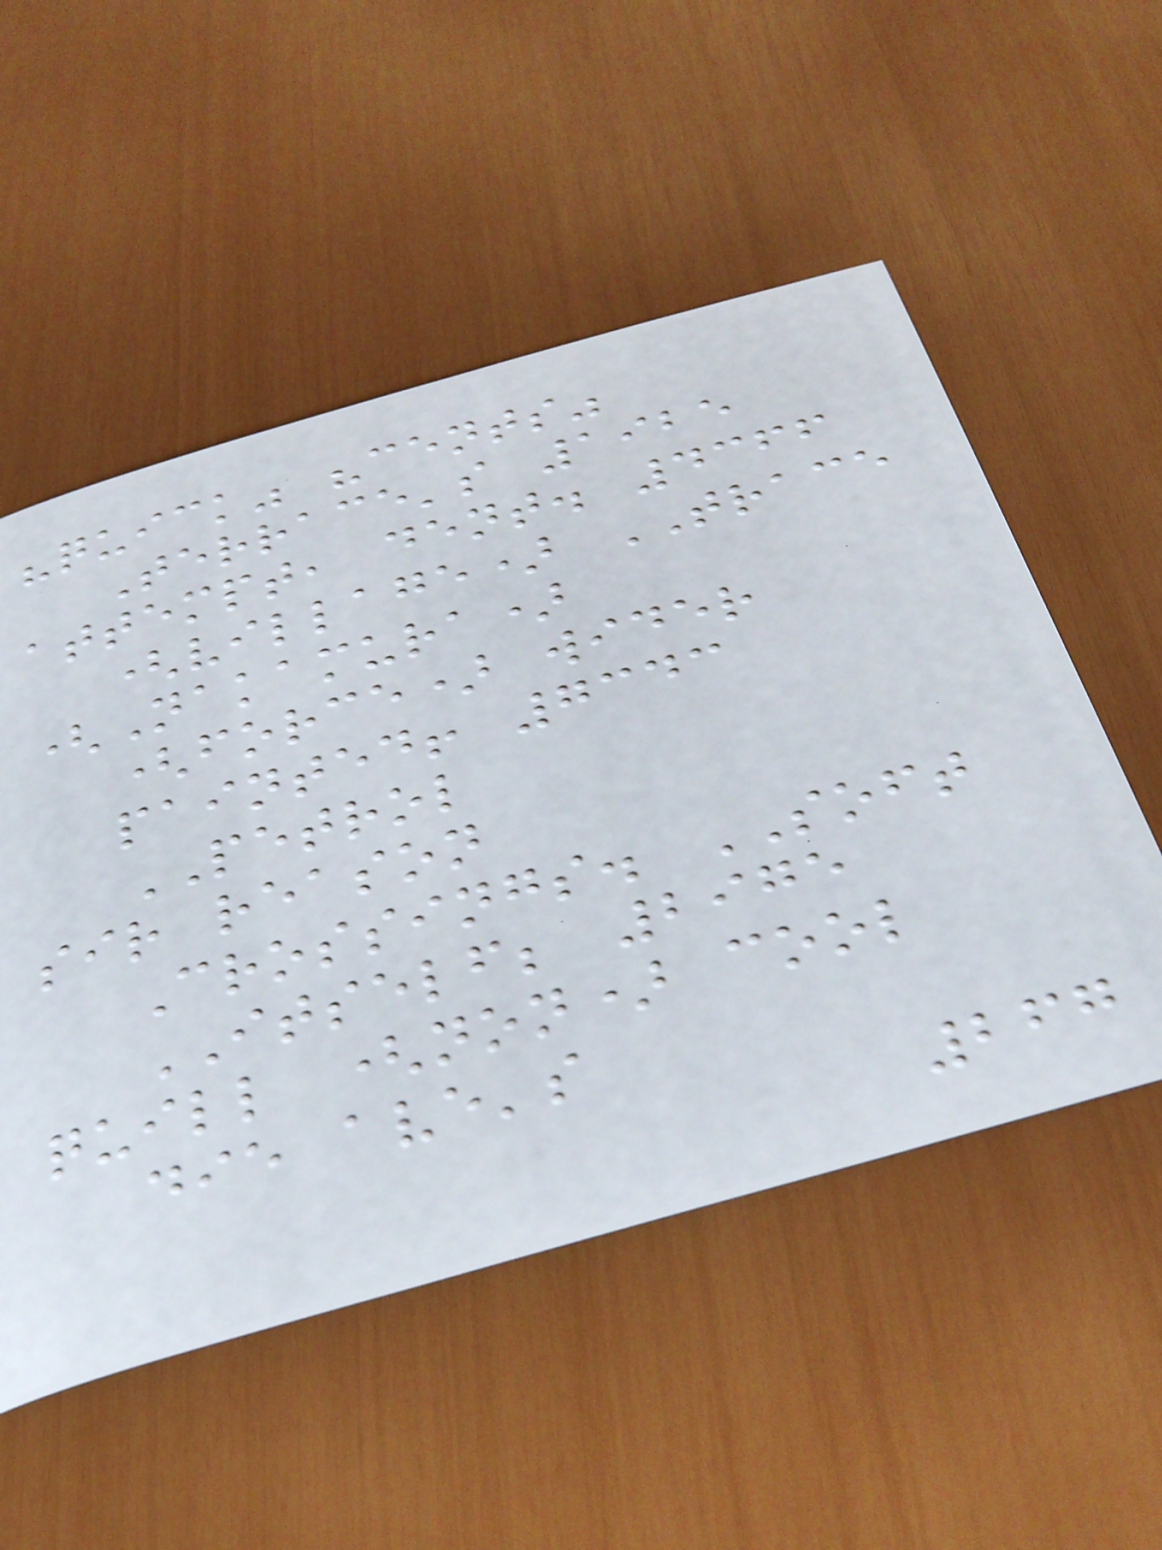"quick" "cents"
Terrace's 1925
attempt, dent. 4366
(village) TRACE
(Nakamura)
(force) wider
painted! 7343
PETROL
sir reason
Crossings. SOFT
ITSELF; 2975
quill (non) cool
die ave's
267
